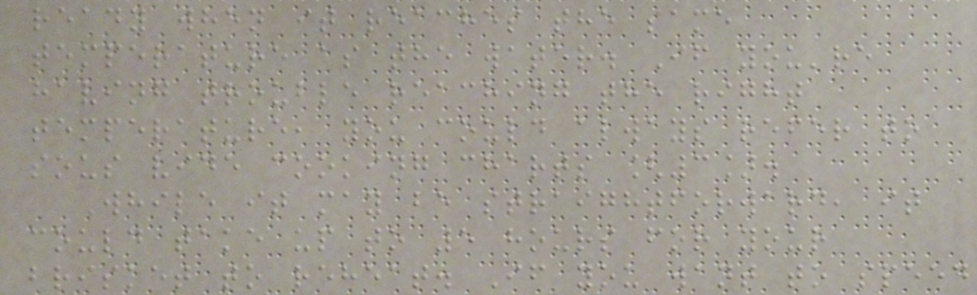ready when it reaches the same
temperature as the water. If you're
having trouble reaching the right
temperature, you could always refer to
sous vide cooking charts [3].
While it may be straightforward, it
could take up to 5 hours for your
brisket to reheat. If you want to speed
